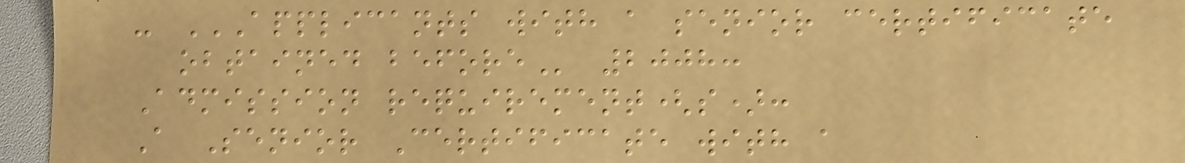- APPLICANTS WITH A SENIOR CERTIFICATE
OBTAINED BEFORE 2008:
Admission requirement(s):
A Senior Certificate with a
